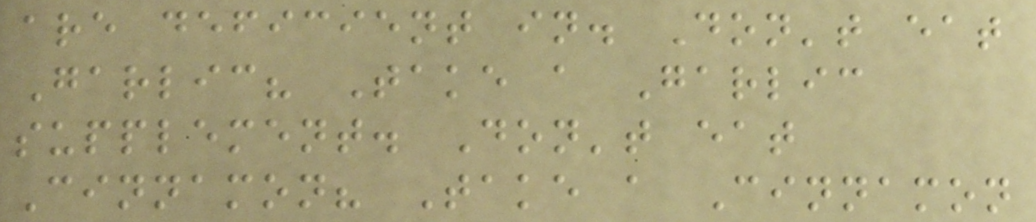are deficient in. Don't eat
Garlic? Take a Garlic
supplement. Don't eat
Cinnamon? Take a Cinnamon
